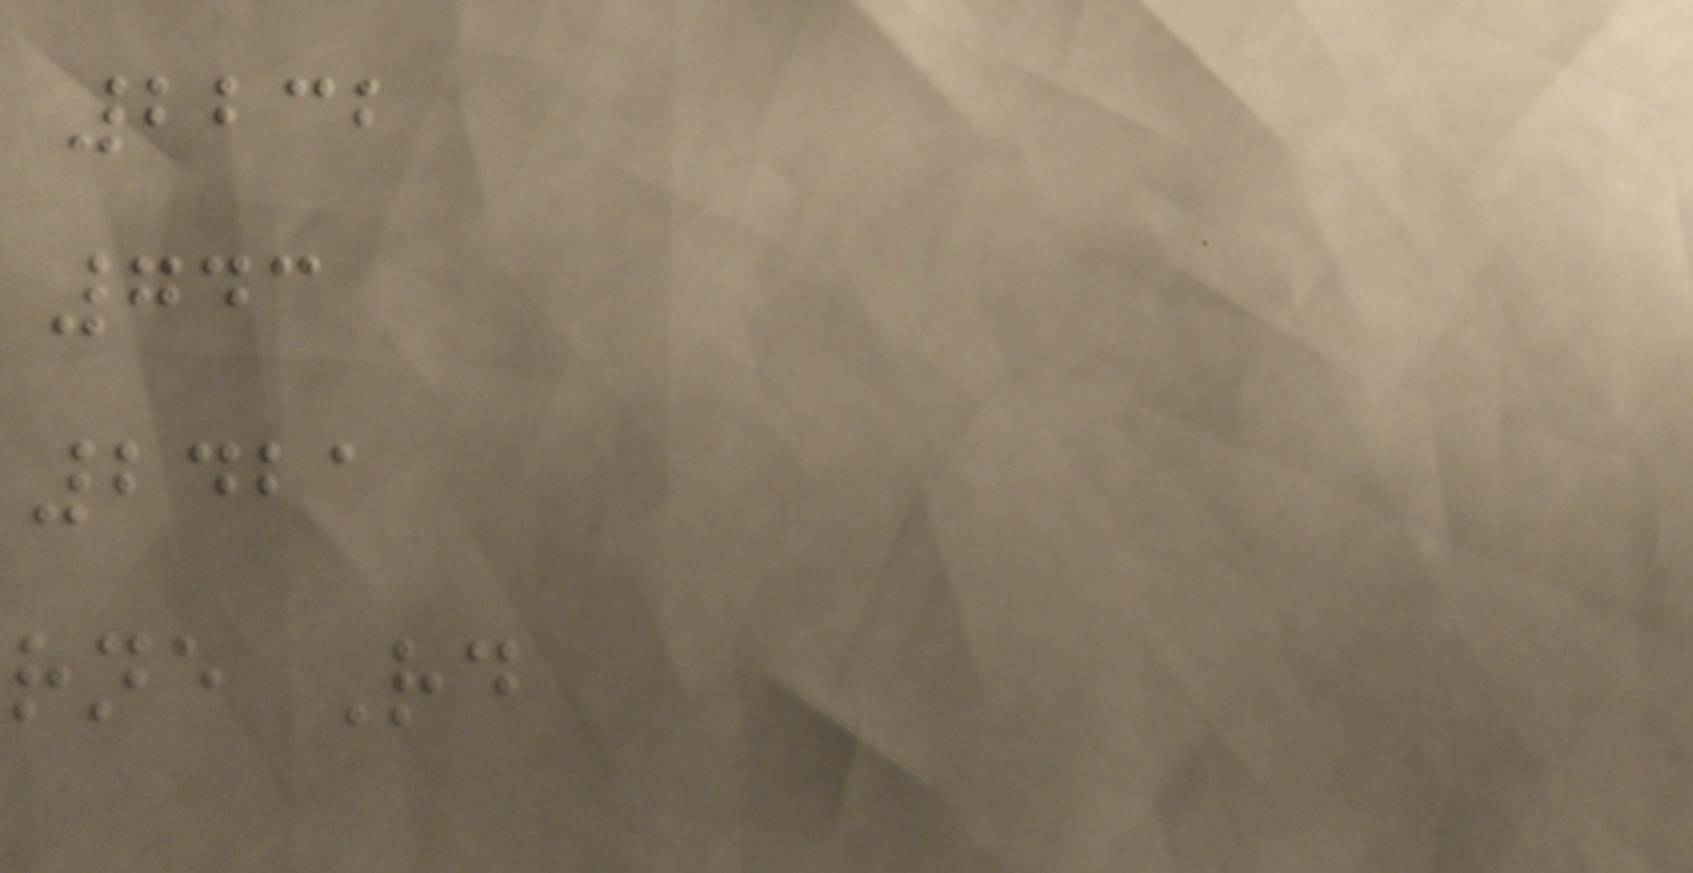2232
743
2421
rne Rd
